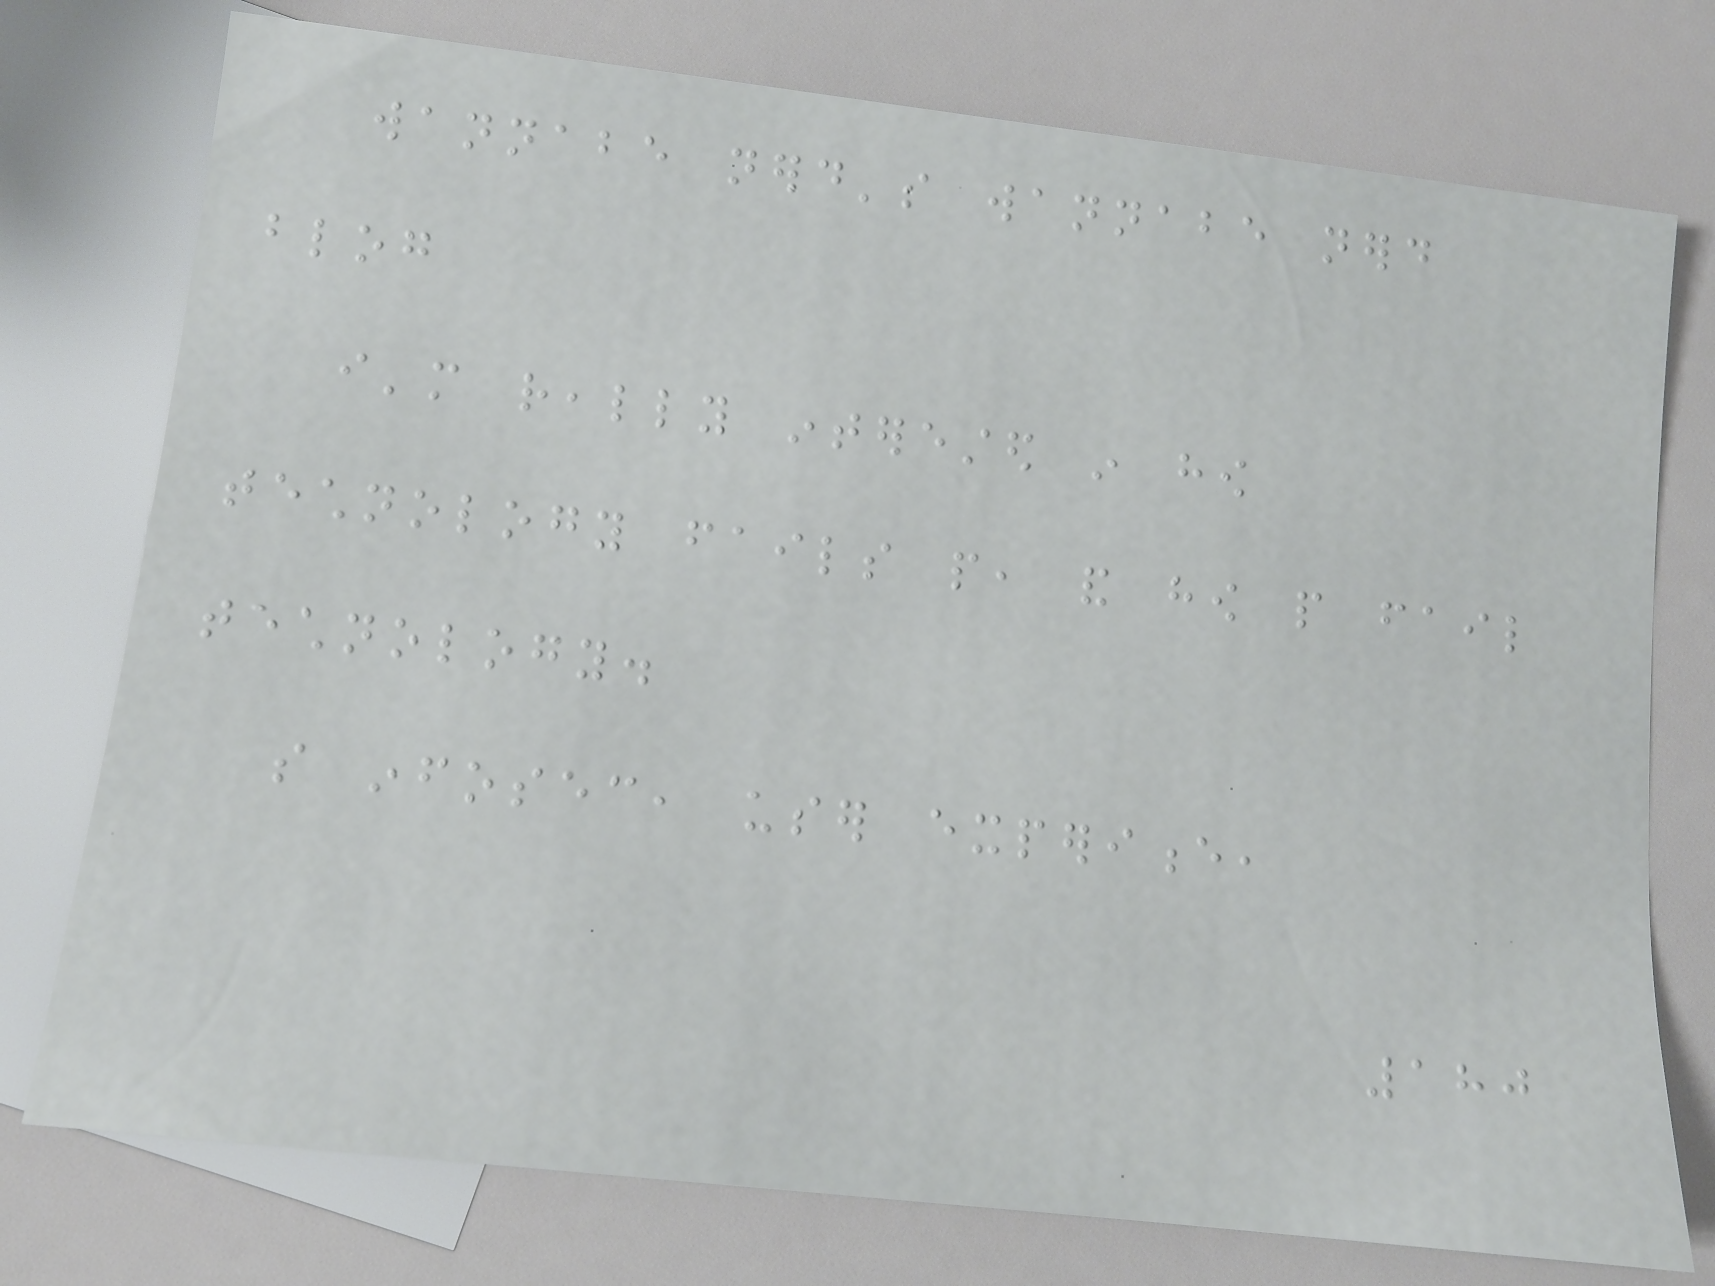wannabe nerd's wannabe nerd
blog
i'm really interested in how
technology fails people, and how people fail
technology.
so infosec, user experience,
180
